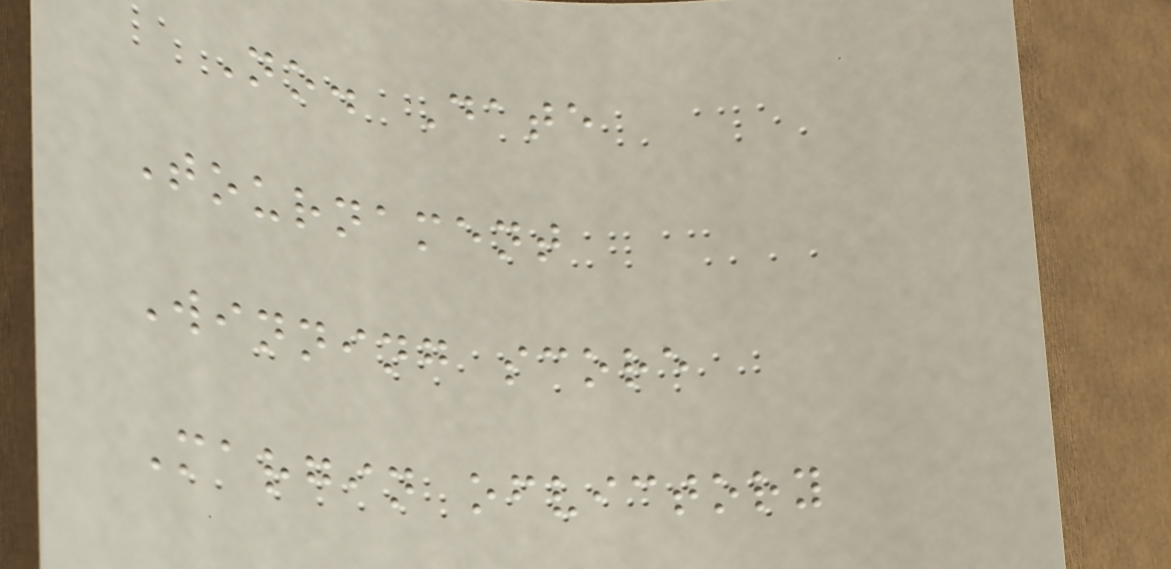No. Date
Tournament
Winning score
Margin ofvictory
